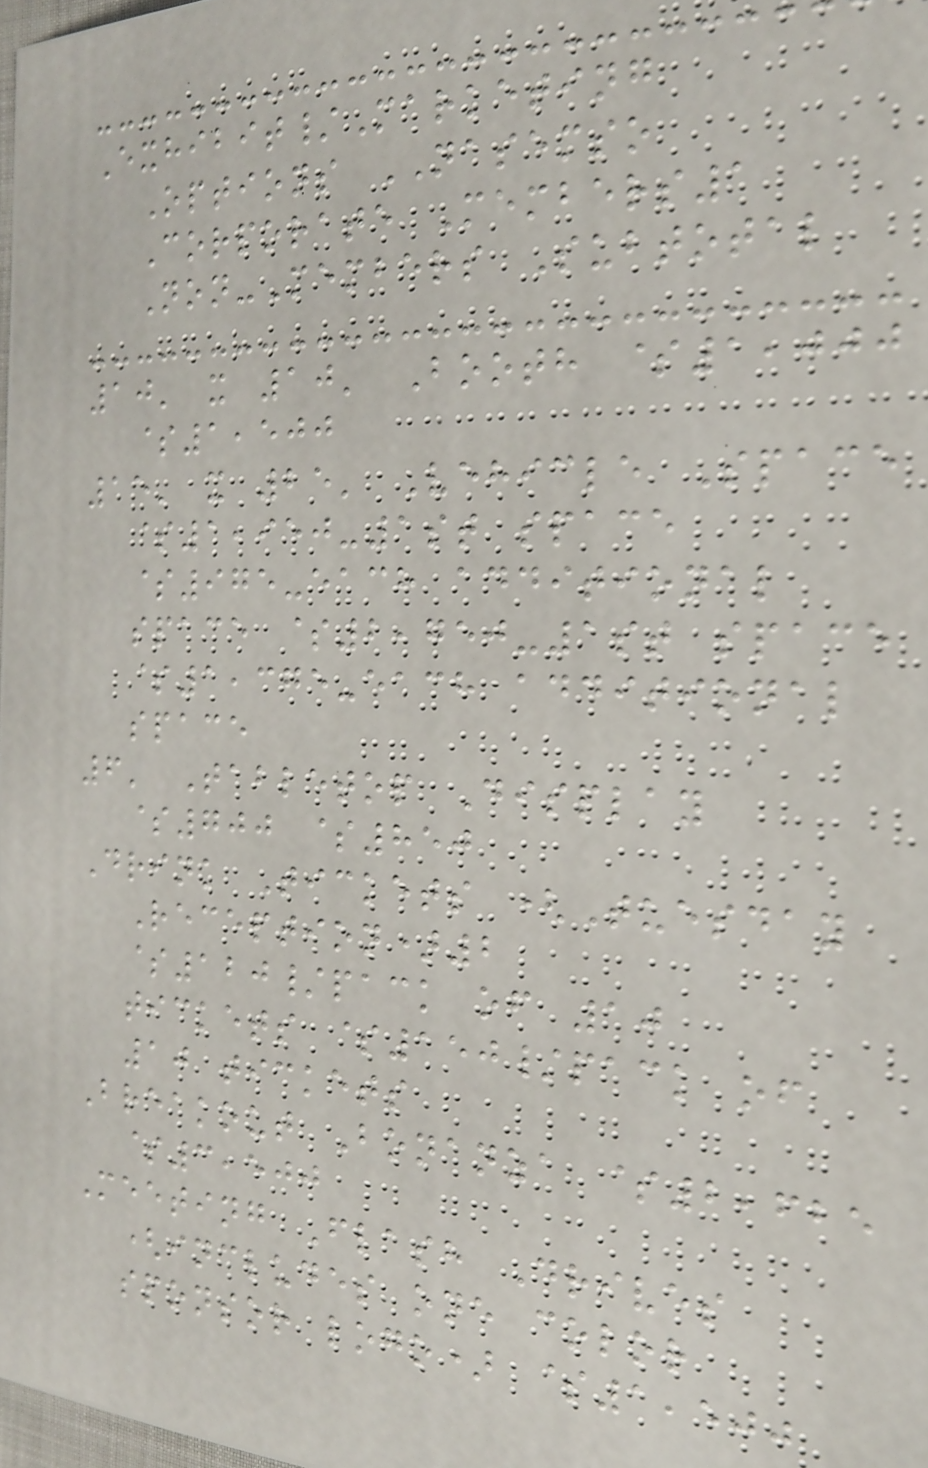Exhibit/Marketing
Options NASEMSO
Corporate Members1
Non-Members Subtotal
10' x 10' Booth $1,000
$1,500
15' x 25' Vehicle Space
$1,950-1st space
$975-each additional
space $2,750-1st space
$1,375-each additional
space
6' Tabletop Display
$700 $850
Drink Tickets (Tuesday
Reception)2
$120/pack of 10
tickets $150/pack of
10 tickets
Breakout Bonanza $2,625
$3,500
Meeting Flash Drives
(includes one color
sponsor logo) $1,500
